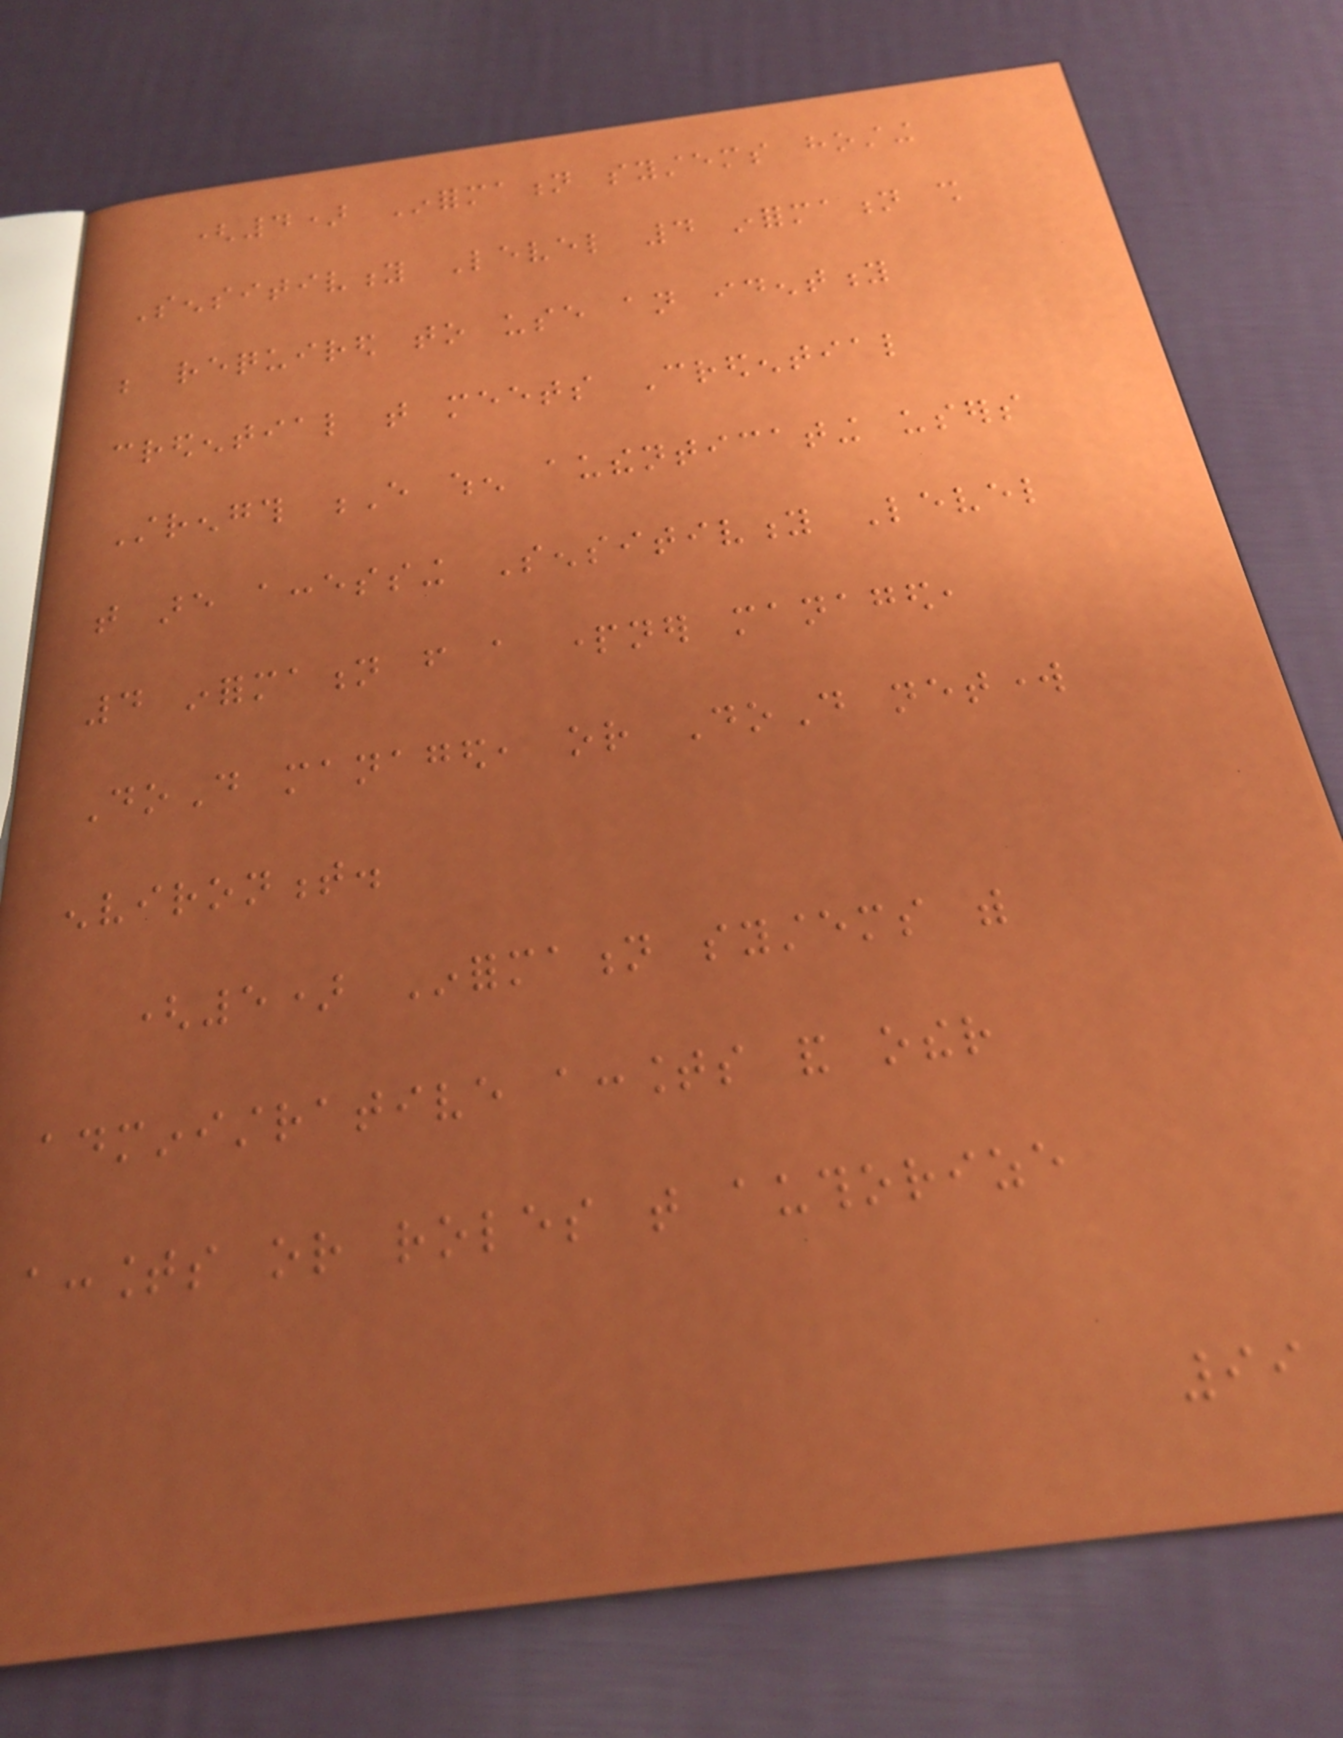(4) Information systems hosting
Sensitivity Level 4 information shall
be required to use an identity
credential that meets Credential
Strength E when authenticating users
that are accessing Sensitivity Level
4 information from a partner managed,
DoD managed, or DoD network
environment.
(5) Information systems with
administrative accounts and other
accounts or roles that authorize
99
